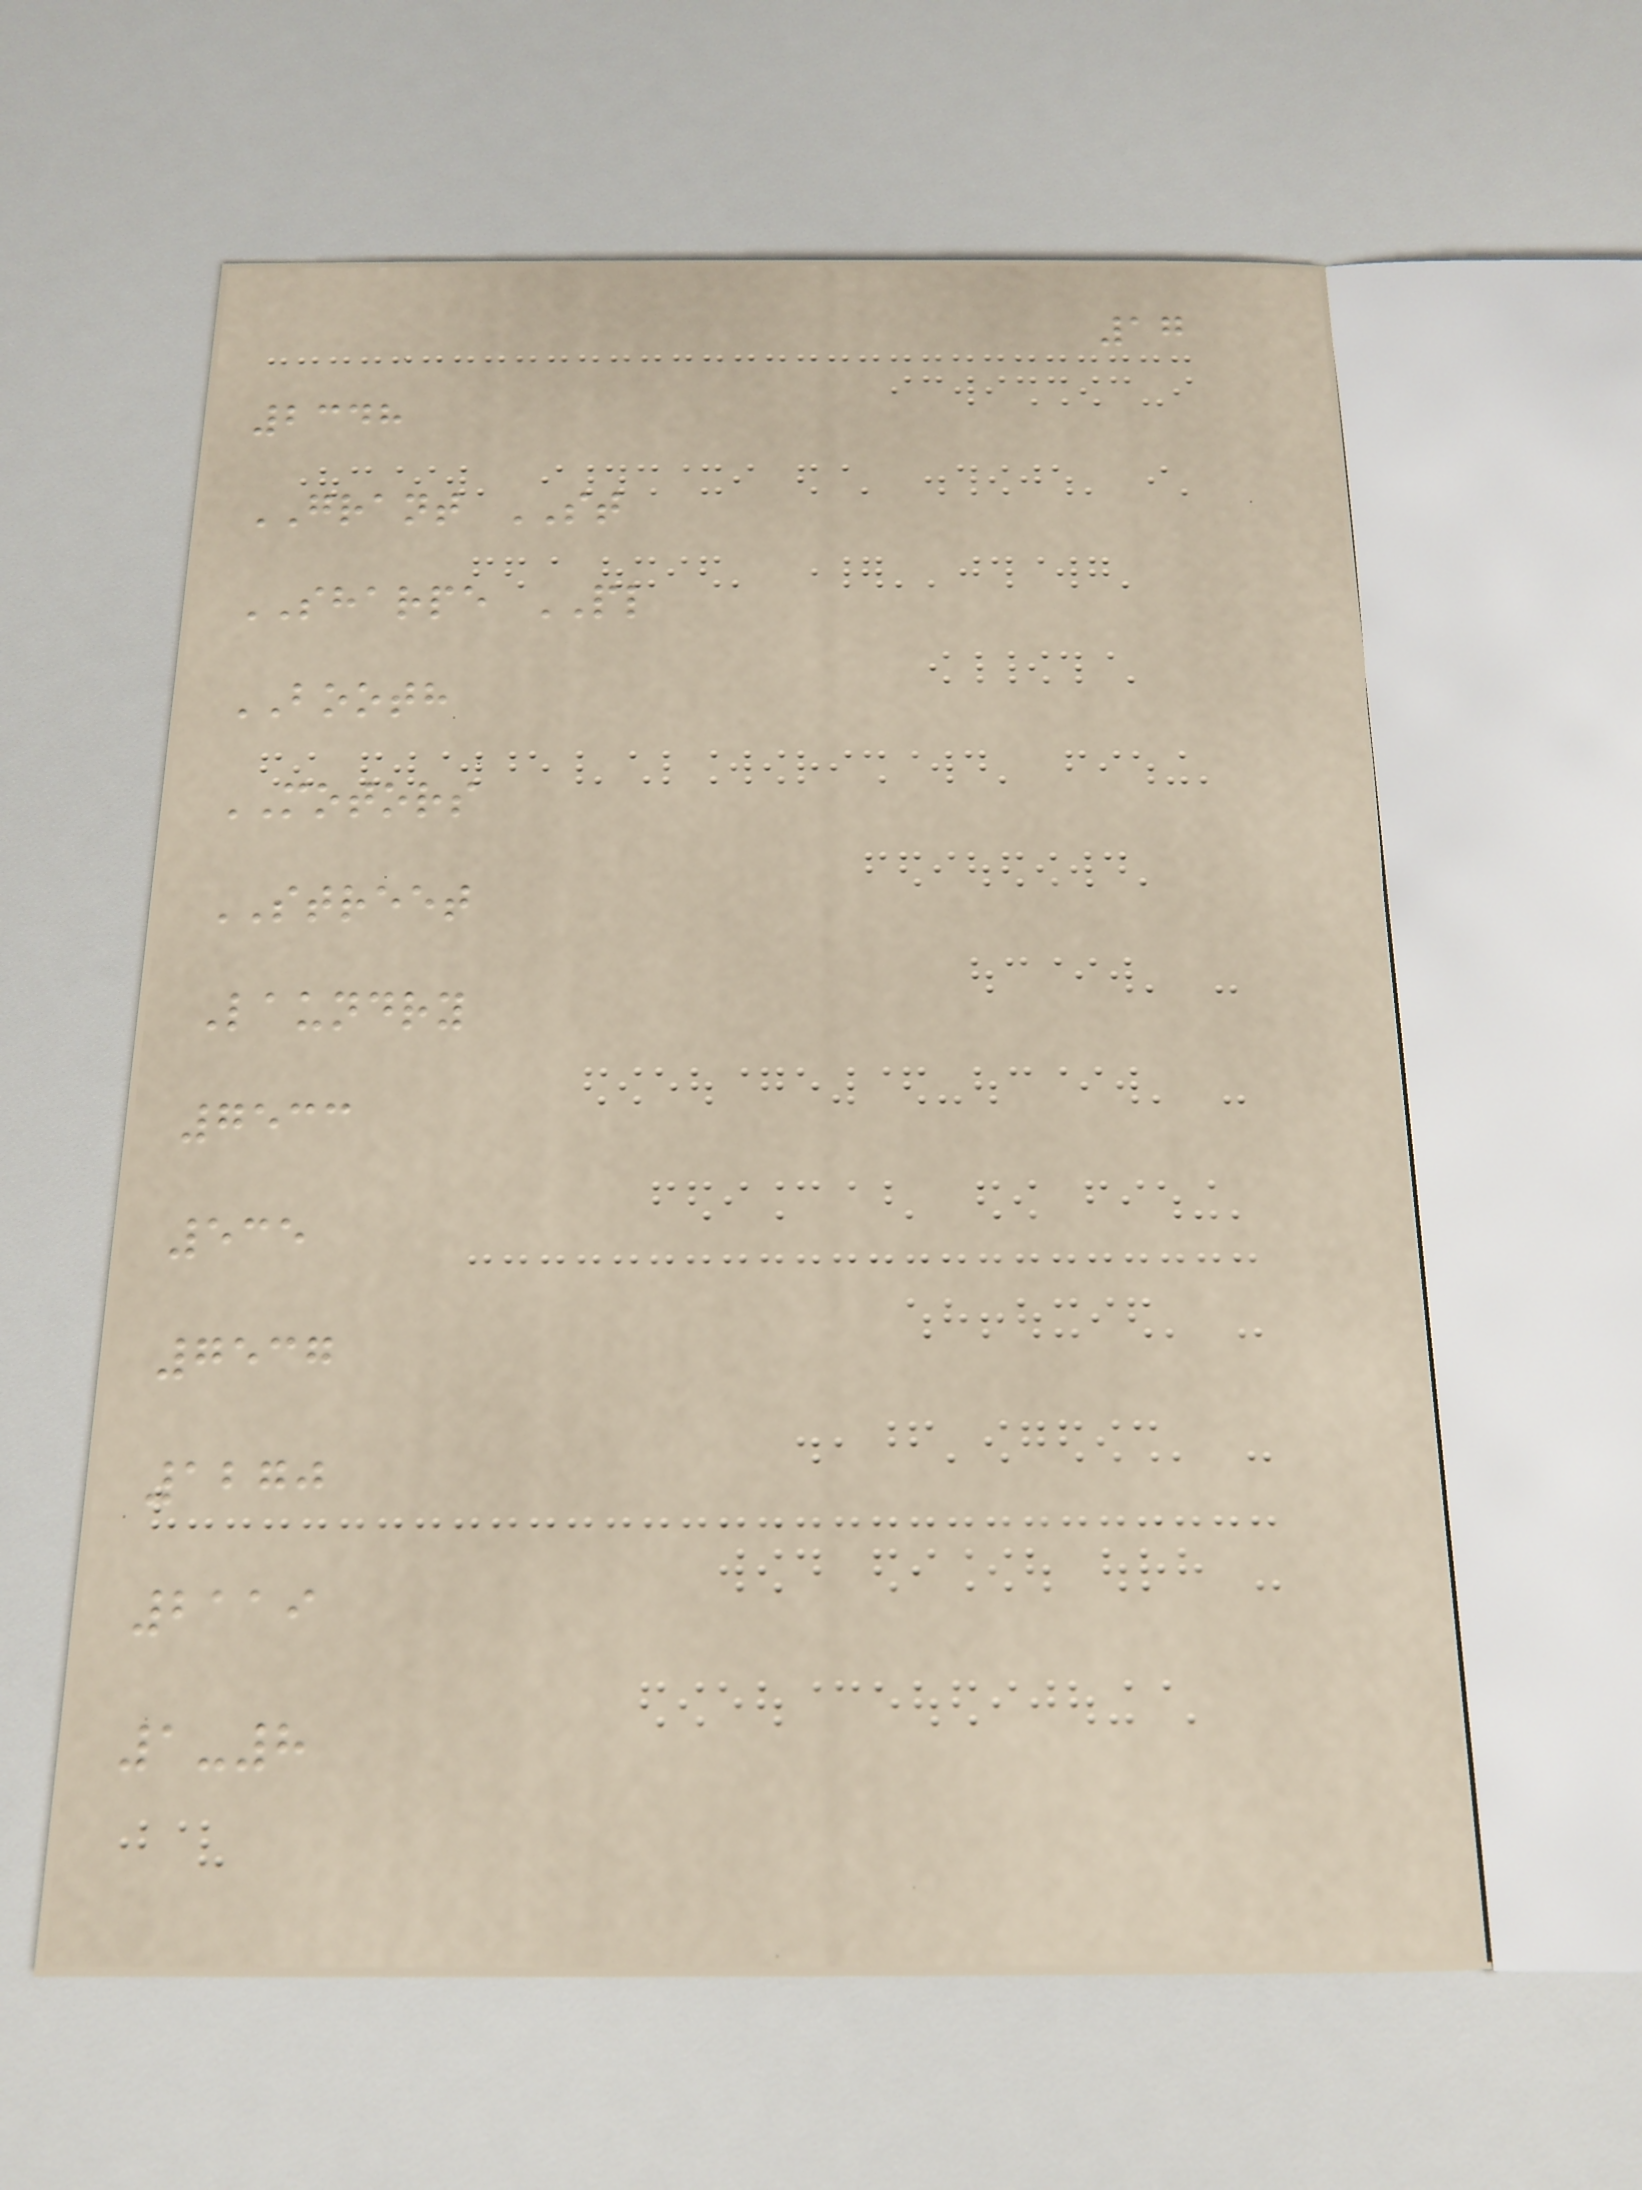17
2348
GRANT ST
SHARPE PL
BOOTH
MOTORS
STREET
Laundry
7533
535
7537
1270
2119
1-8
